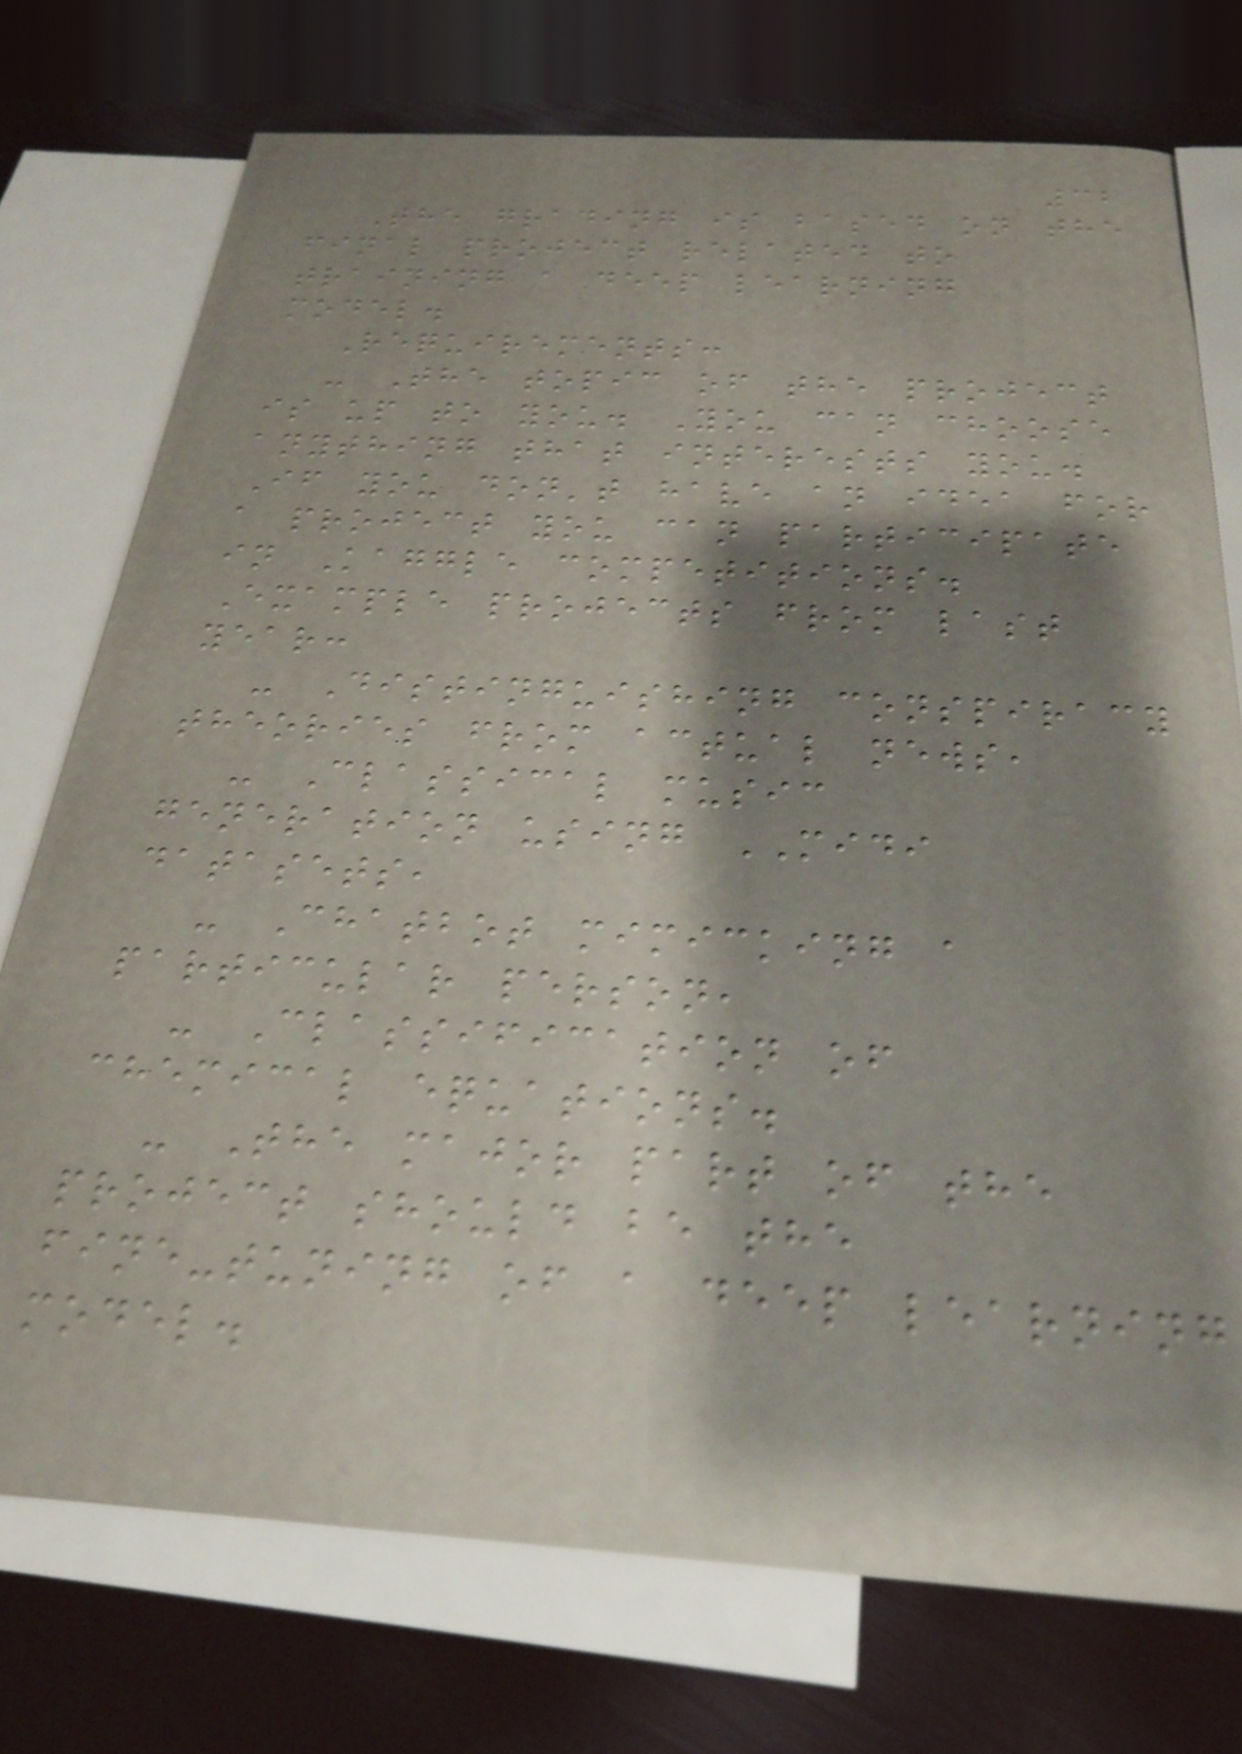32
The grading is based on the
final project related to
training a deep learning
model.
Requirements:
- The topic of the project
is up to you. You can choose
anything that interests you.
If you don't have an idea for
a project you can participate
in Kaggle competitions.
Example projects from last
year:
- Distinguishing conspiracy
theories from actual news,
- Classical music
generation using MIDI
datasets,
- Chatbot mimicking a
particular person,
- Classification of
chemical equations.
- The major part of the
project should be the
fine-tuning of a deep learning
model.
